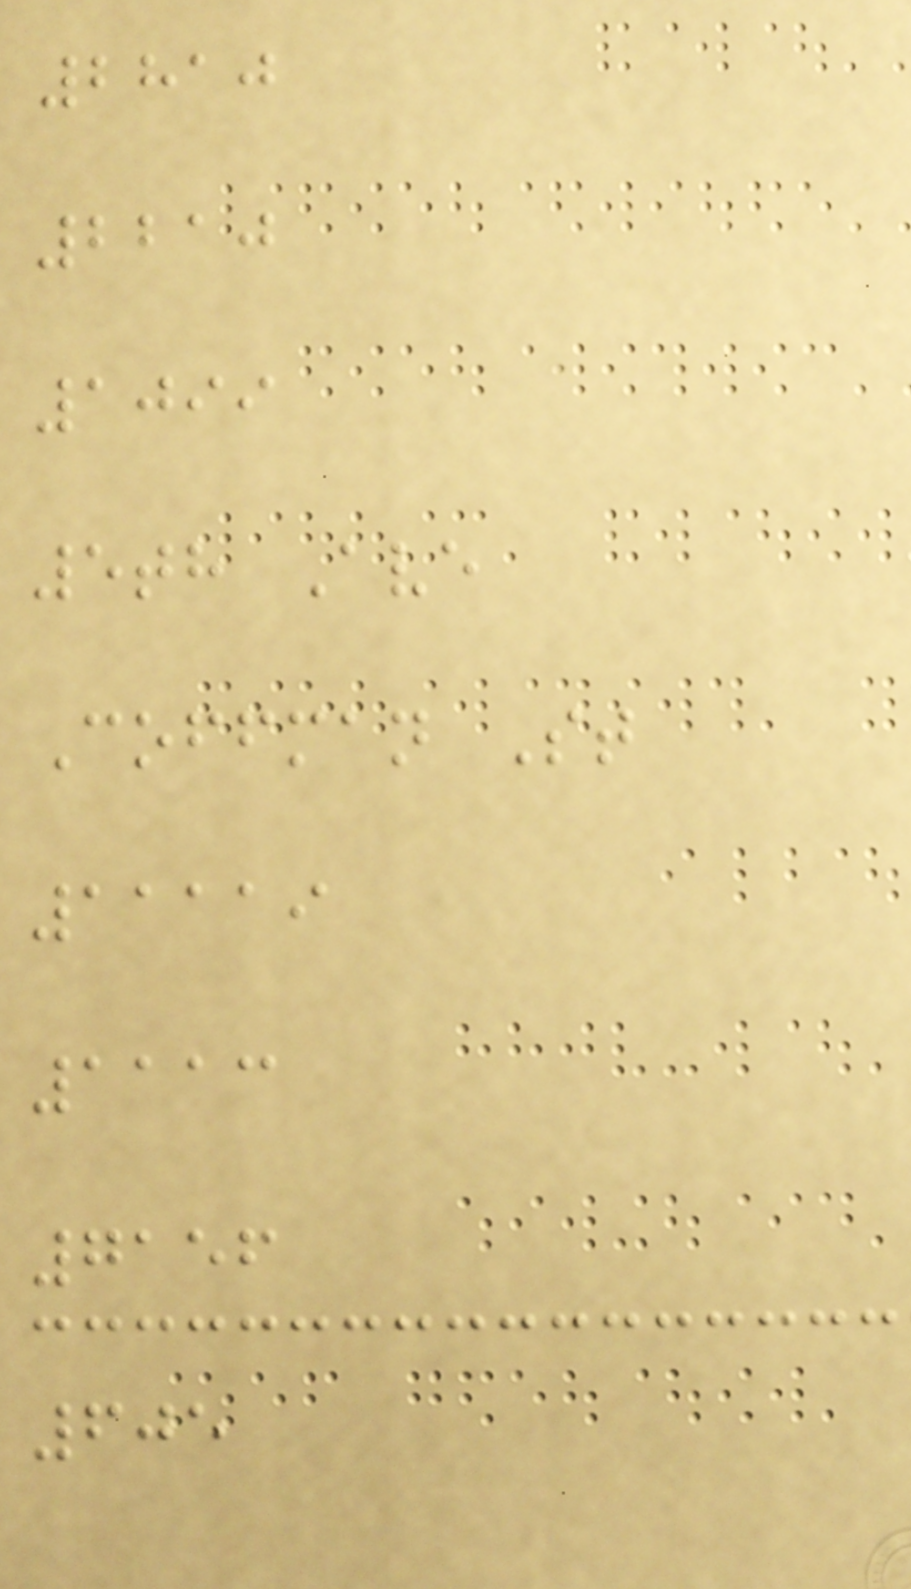2810
2210
1099
5th Ave
Coffman St
11119
1113
7156
605
